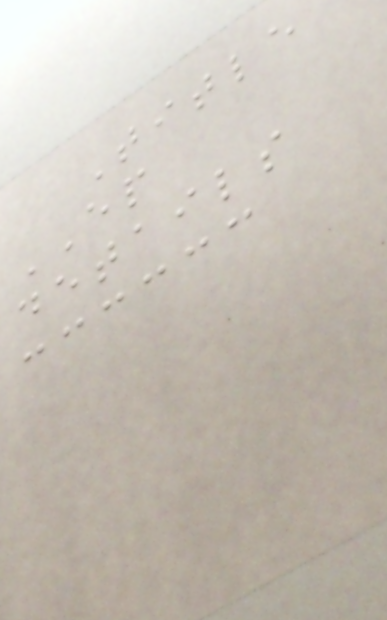Title
EP
details
